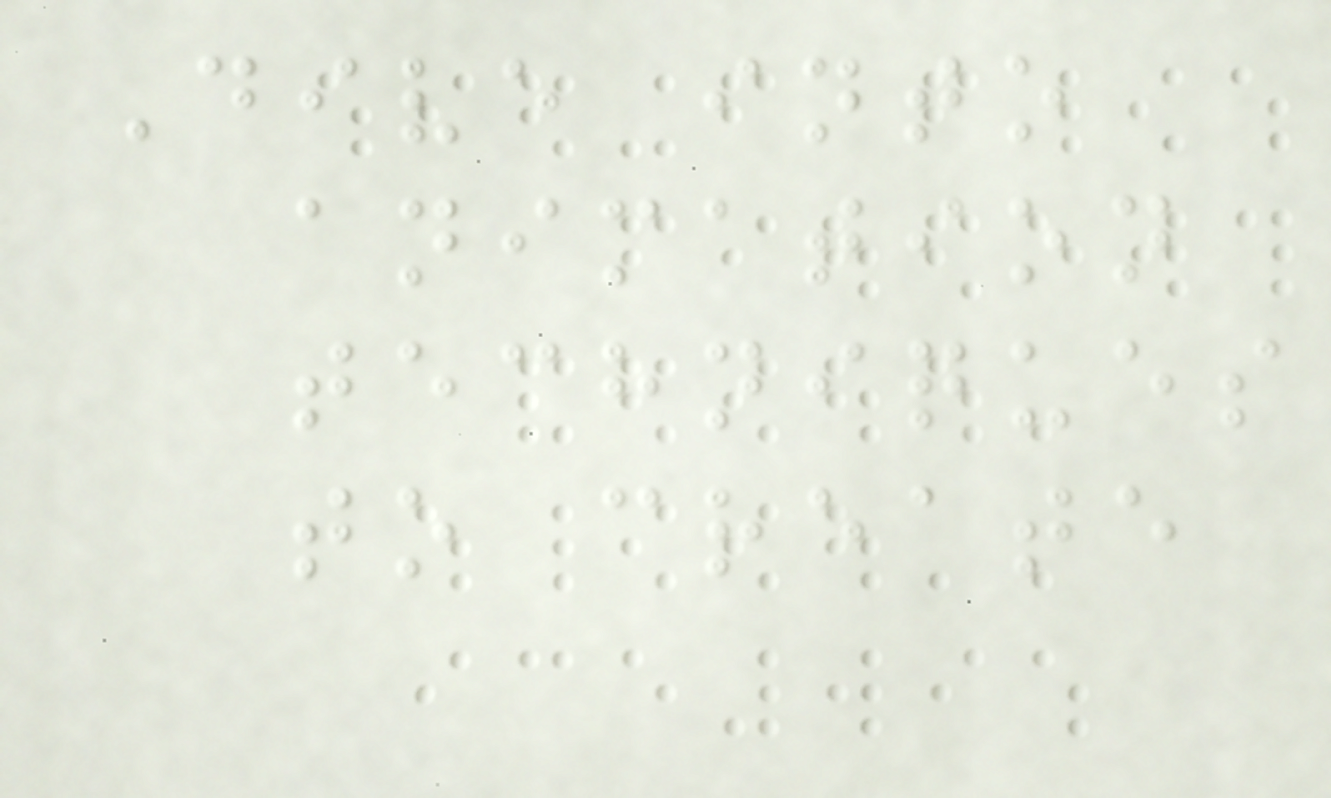Dive into
animation
techniques
to create
